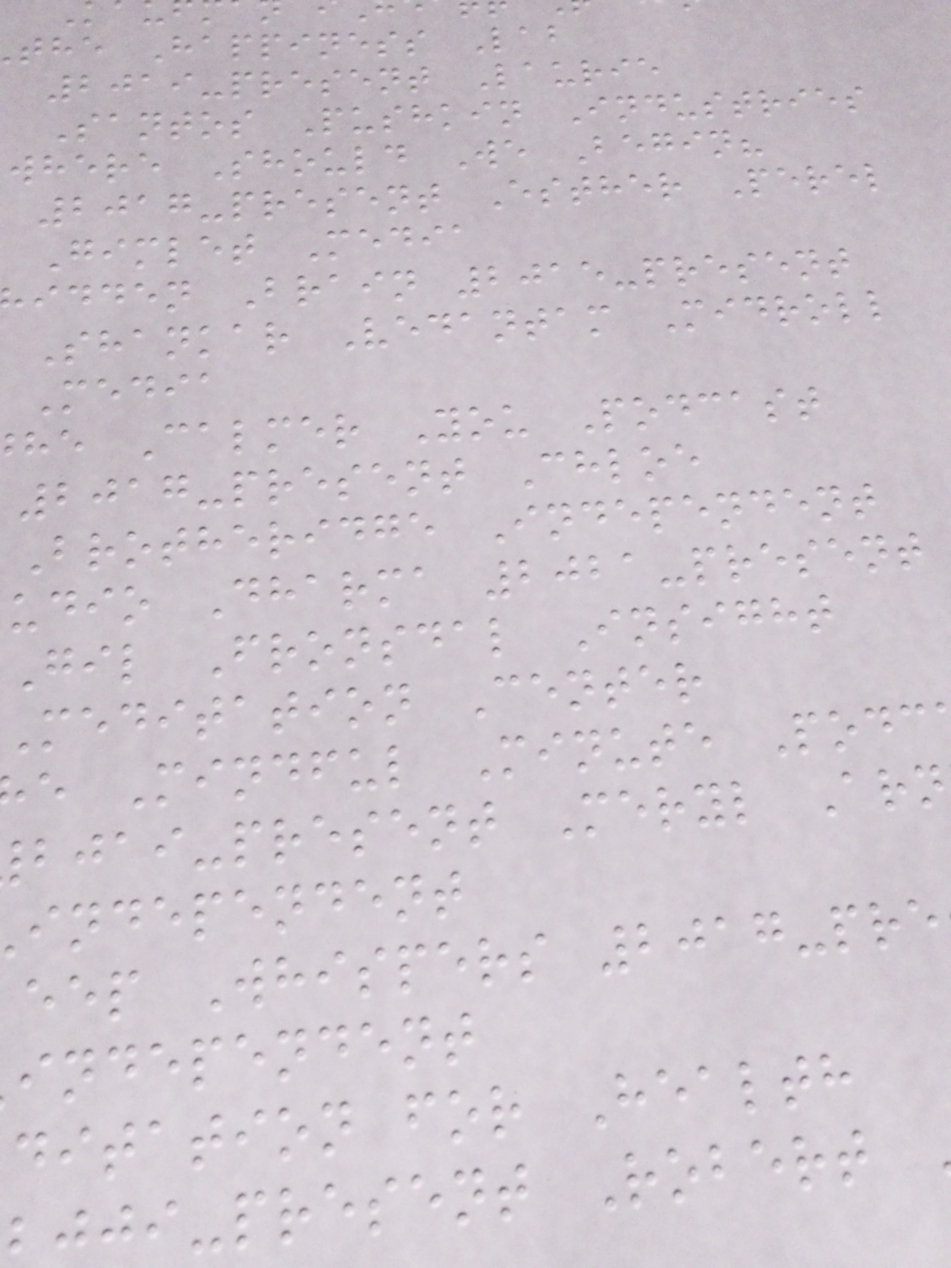the Happiness Lab
2019-present Laurie
Santos Pushkin Industries
where Should We Begin?
2017-present Esther Perel
Gimlet Media
idden Brain 2015-present
Shankar Vedantam Midroll
Media
he Calmer You Podcast
2017-present Chloe
Brotheridge Independent
udio Dharma 2021-present
Gil Fronsdal Insight
Meditation Center
e Mindful Minute Podc
bjai-present Meryl Arn
independent
eep Whispers 2017-pre
independent
ditation for Health
ji-present Robert
